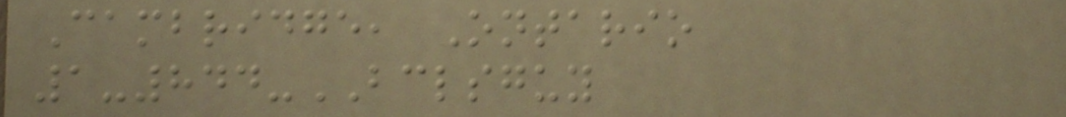Cambridge, Ontario
1-844-BCLSGUY
